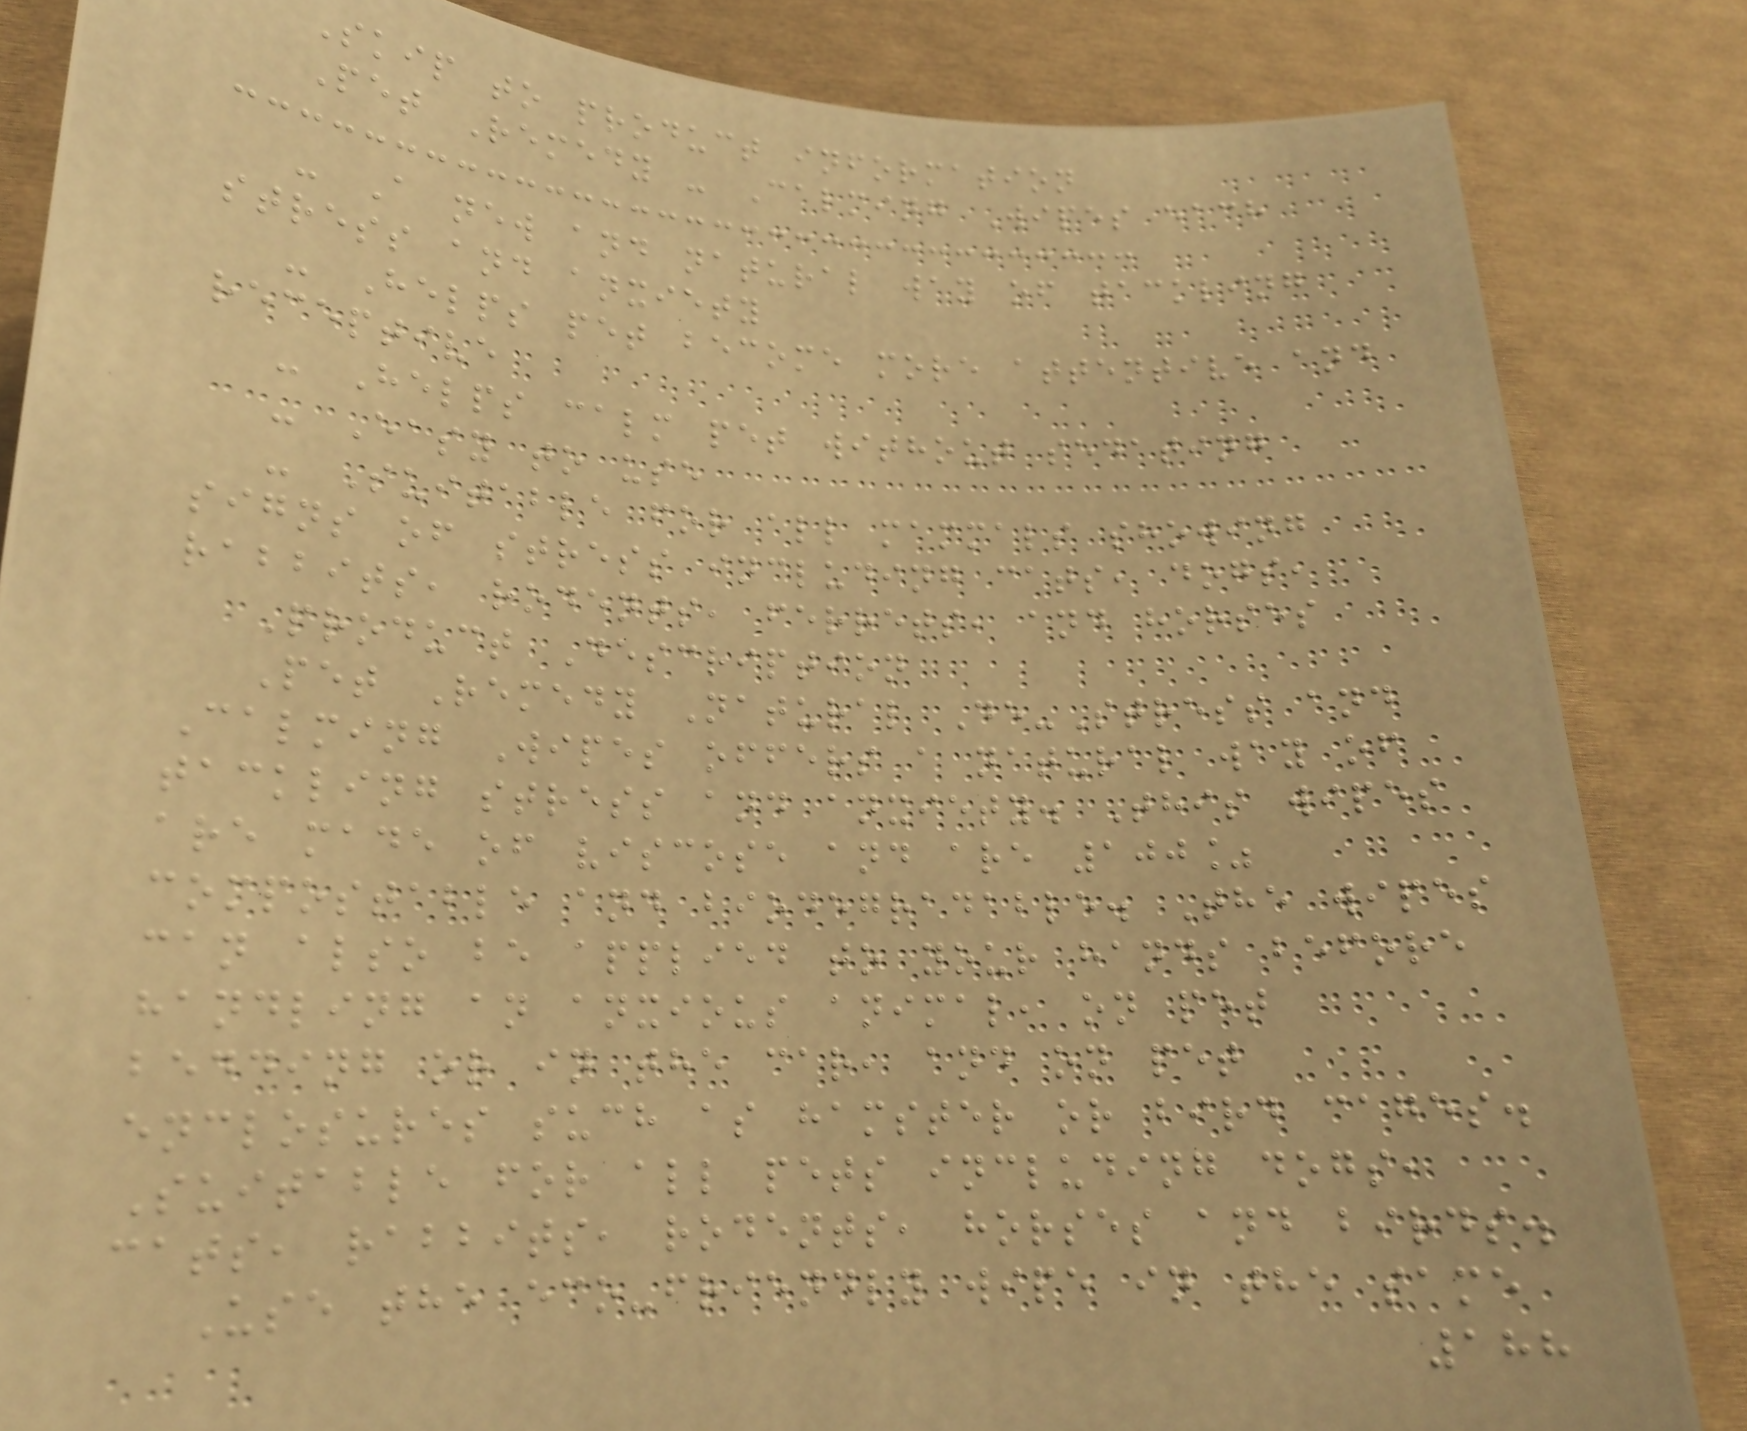Skip to product information
Pet Remedy - Calming Wipes each
- A new and natural way of tackling
stress and anxiety
- Helps pet become more attentive and
receptive
- Helps calm pet without sedating
- Easy to use
- Suitable for all mammals showing
signs of stress including cats, dogs,
rabbits, rodents, ferrets, and horses
Product Description
Pet Remedy Natural De-Stress and
Calming Wipes offers a natural way of
tackling stress and anxiety. This wipes
are made of viscose and are 100%
compostable and biodegradable. The wipes
can also be applied to your hands before
handling an anxious animal, on pet
bedding or in the car, and on pet
enclosures such as hamster or bird cages.
Suitable for all pets including dogs,
cats, rabbits, rodents, horses and birds.
Use the eco-friendly wipe in the same
188
